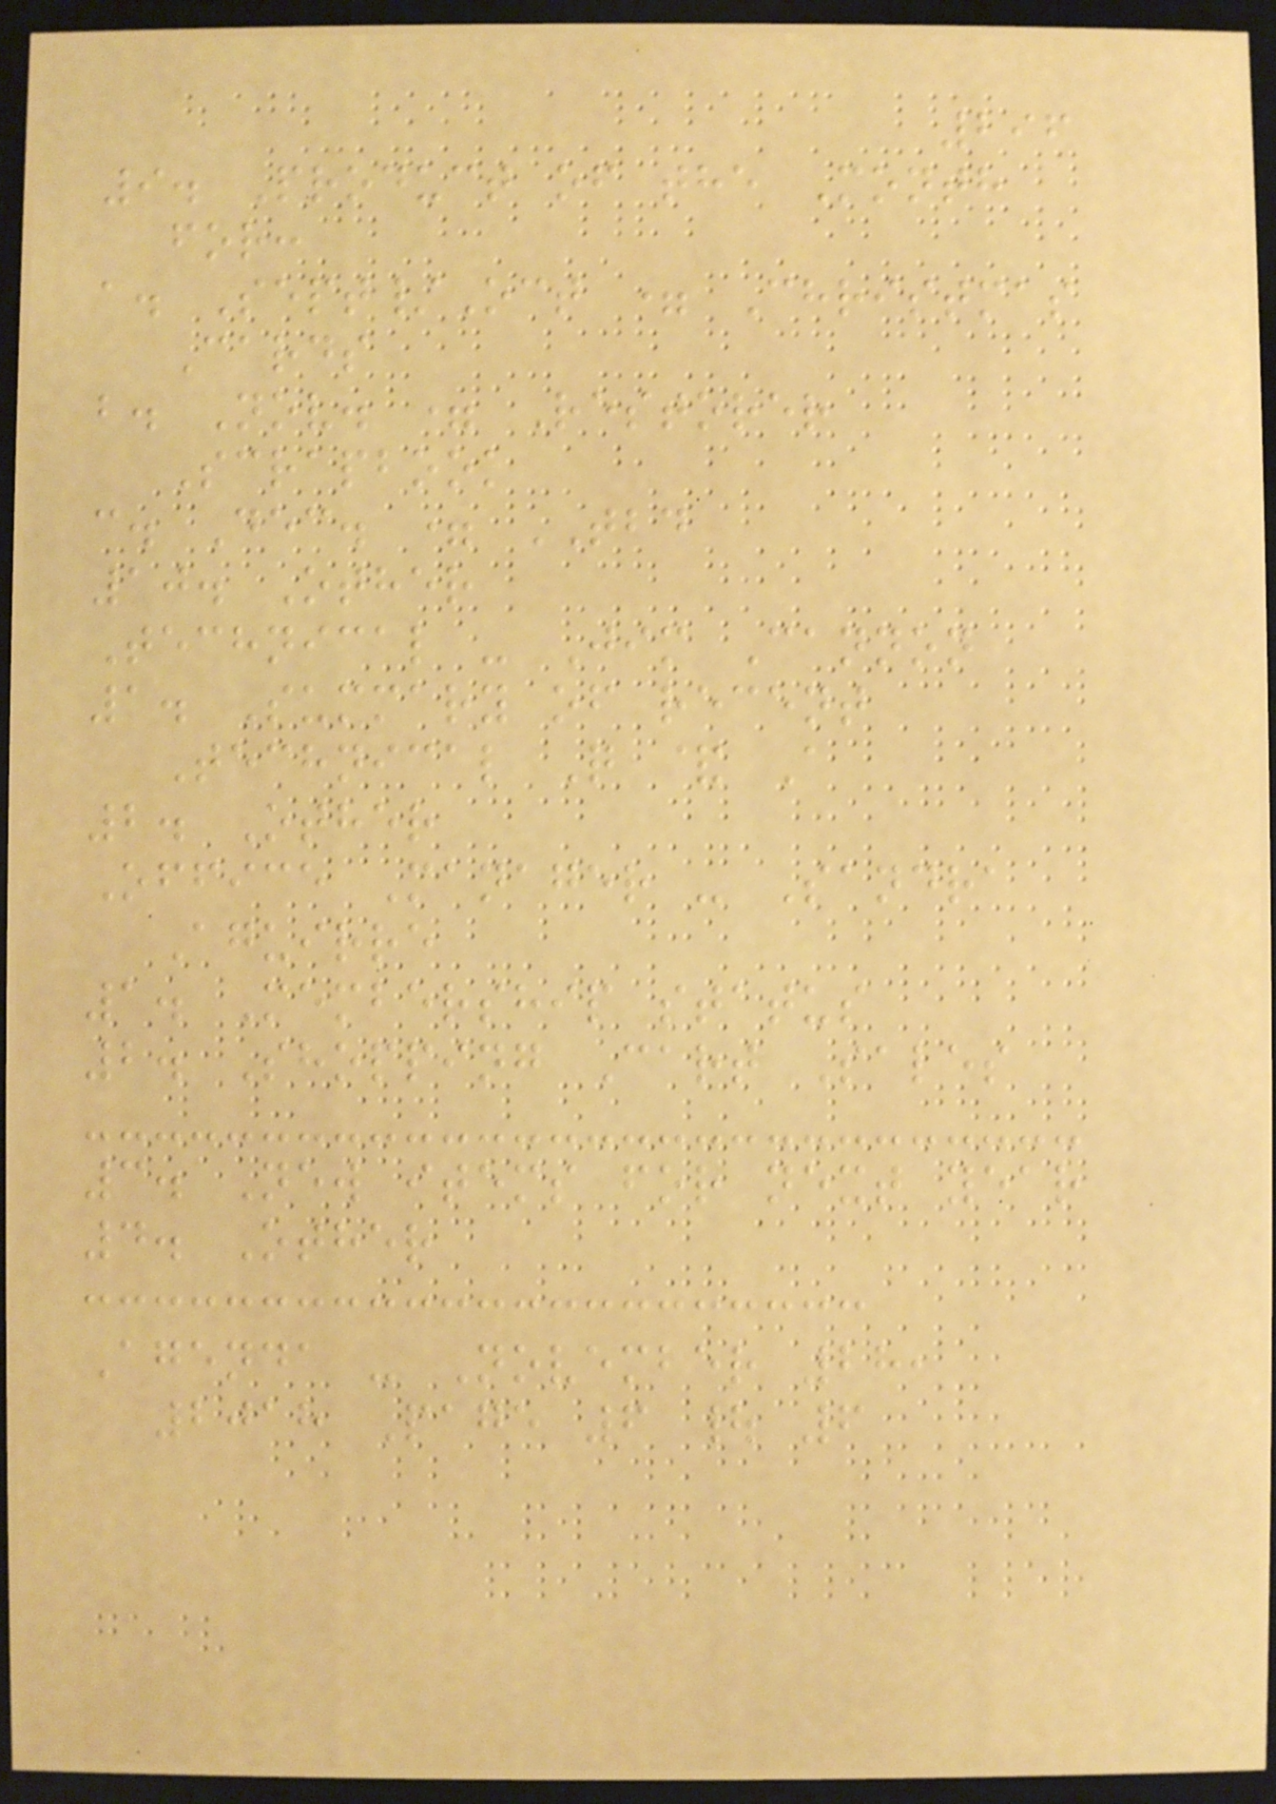296
9. Product of the Month
for:
a. Sept/Oct = Christmas
Cards
b. Nov. = Restorer
Scrapbook
c. Dec. = TBD
10. Other
Technical - Jim Cannon
1. Summary of recent
Technical Q & A
2. Other
Office Manager - Sandra
Aguirre
1. Membership status
2. Shopping Cart Sales
3. New items for next year
4. Other
Agenda - November 28,
2018 Page 6 | 6
